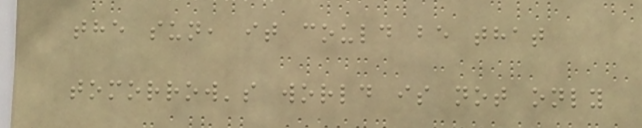the sun, it could be that
tomorrow's world is not only
